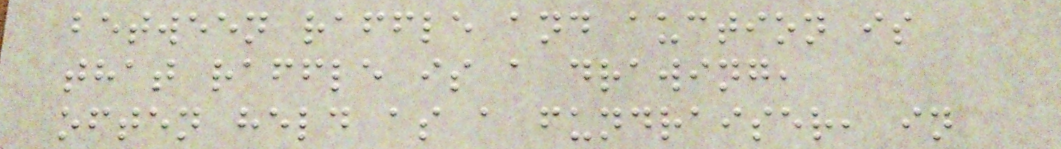between raffle and auction is
that raffle is a drawing,
often held as a fundraiser, in
